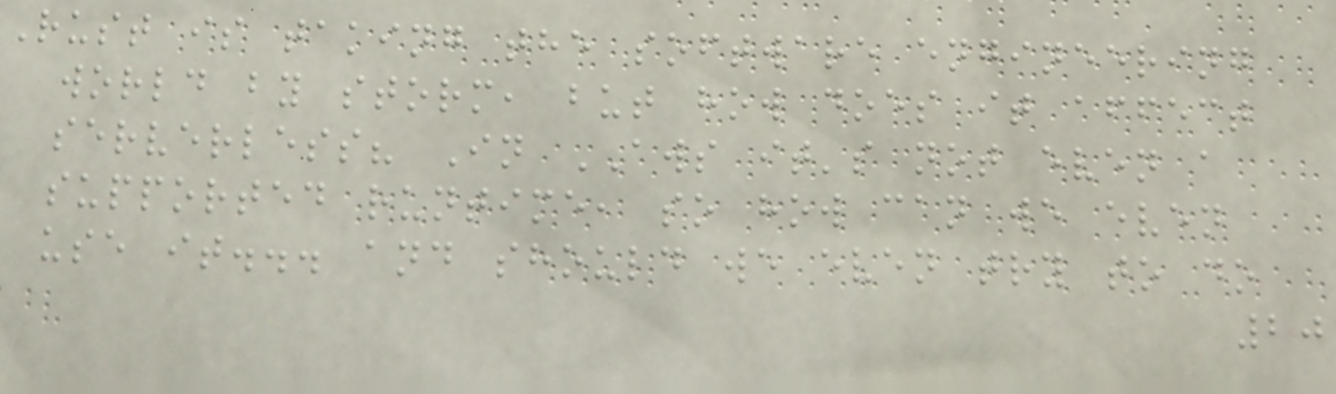Rust is taking the software engineering
world by storm, but how does it affect
serverless? In AWS it's not even a
supported runtime, so how can we even
use it... and should we even try to do
20
